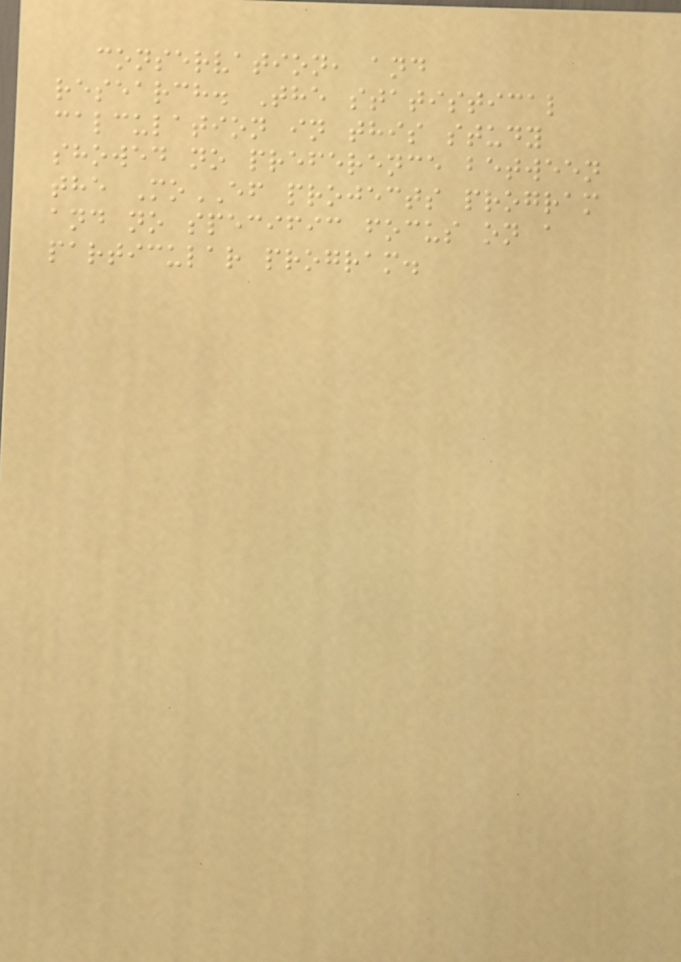conservation, and
research. The statistical
calculation in this study
showed no preference between
the MoEF projects program
and no specific focus on a
particular program.
